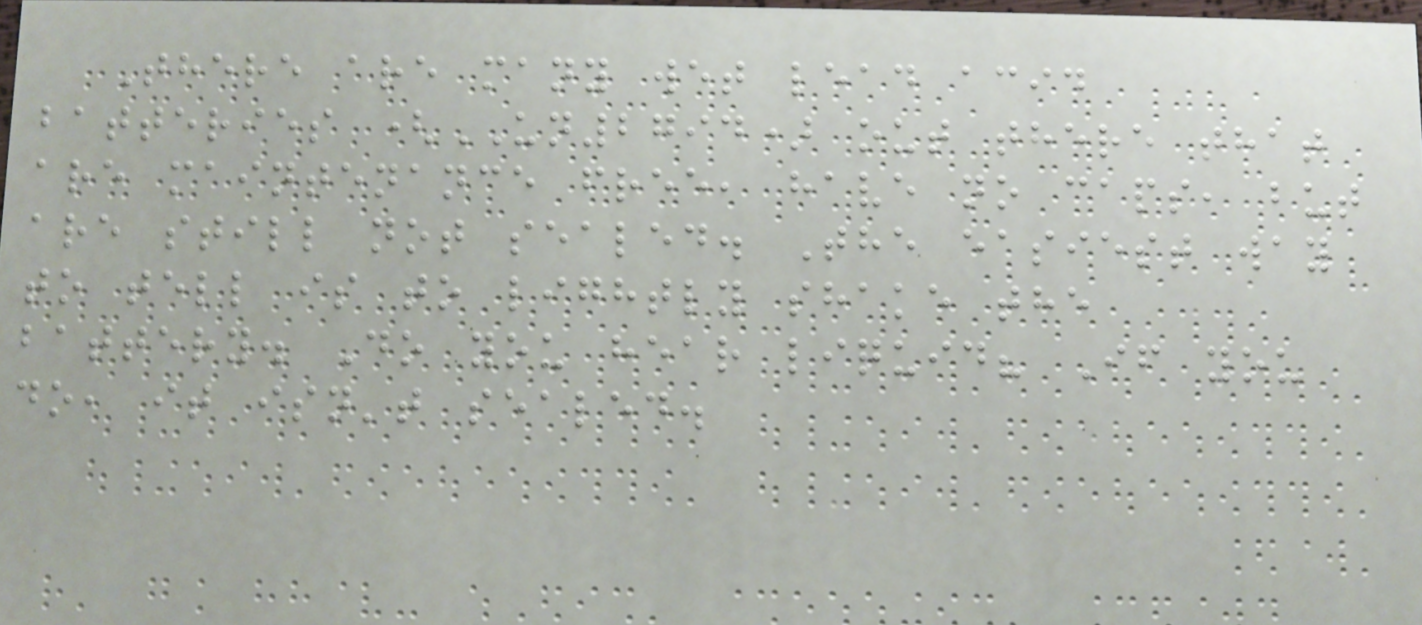There are many wet lead acid
batteries (UN2794) out there that
are maintenance free, have no caps, but
are still not sealed. The easiest way
to tell is to lightly shake the
battery. Do you hear liquid? If you
do, it isn't sealed.
